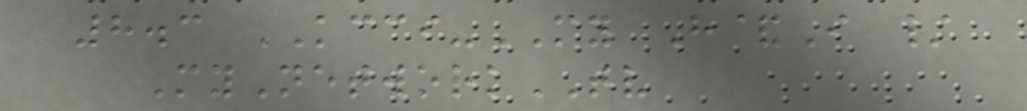8.3 KCCI-MY H&I /
MyNetworkTV
